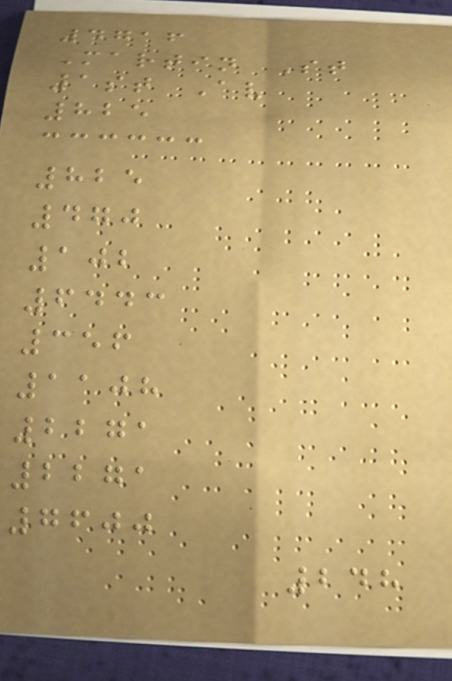4716
Martin St
1st Av
825
825
470
102
6443
356
1108
2271
2271
7600
248
